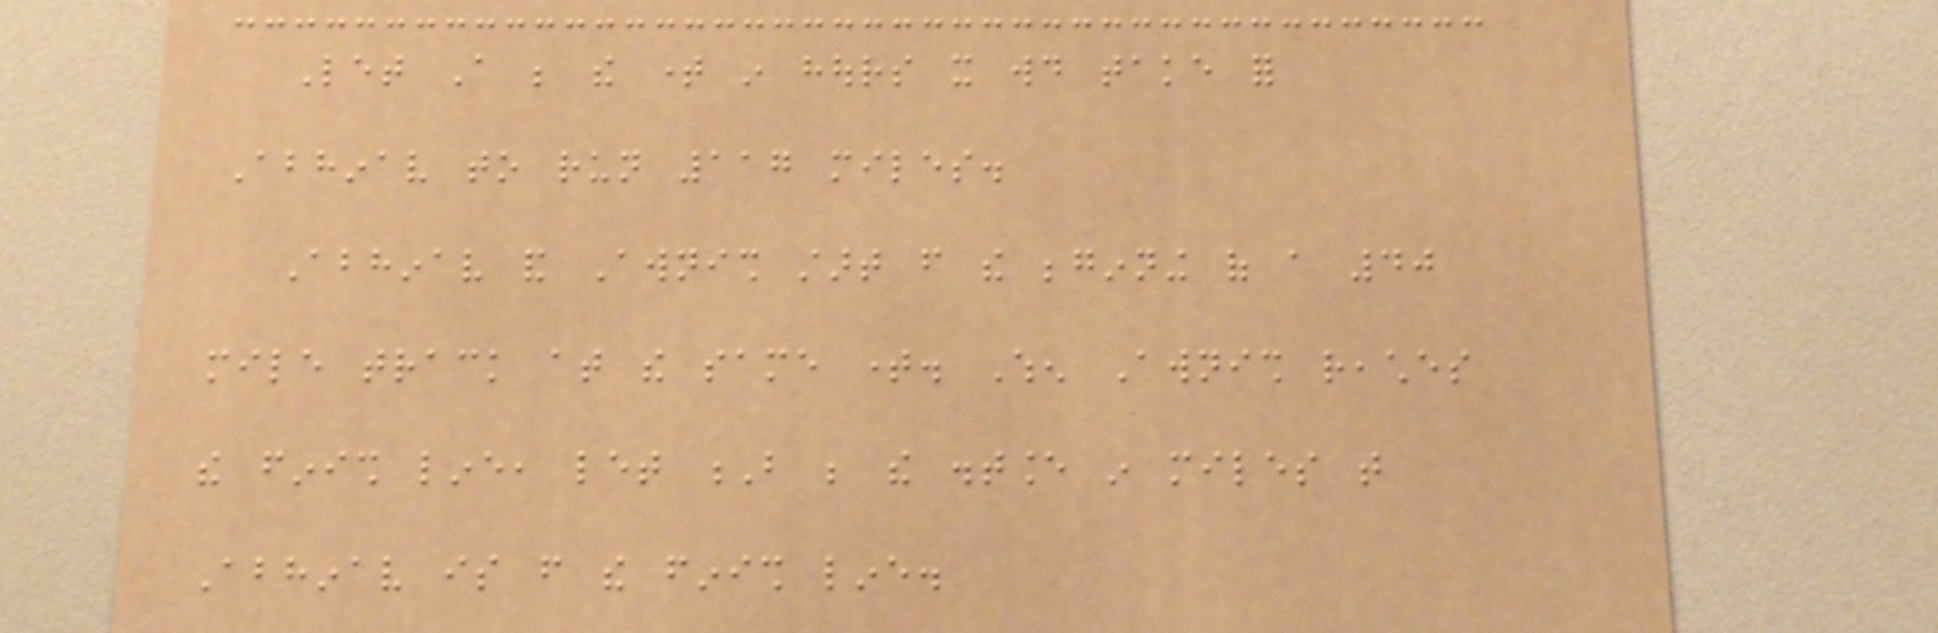Let A be the time in hours it would take for
Abhinav to run 117 miles.
Abhinav and Awnish start from the beginning of a 40
mile track at the same time. When Awnish reaches
the finish line, let B be the distance in miles that
Abhinav is from the finish line.
